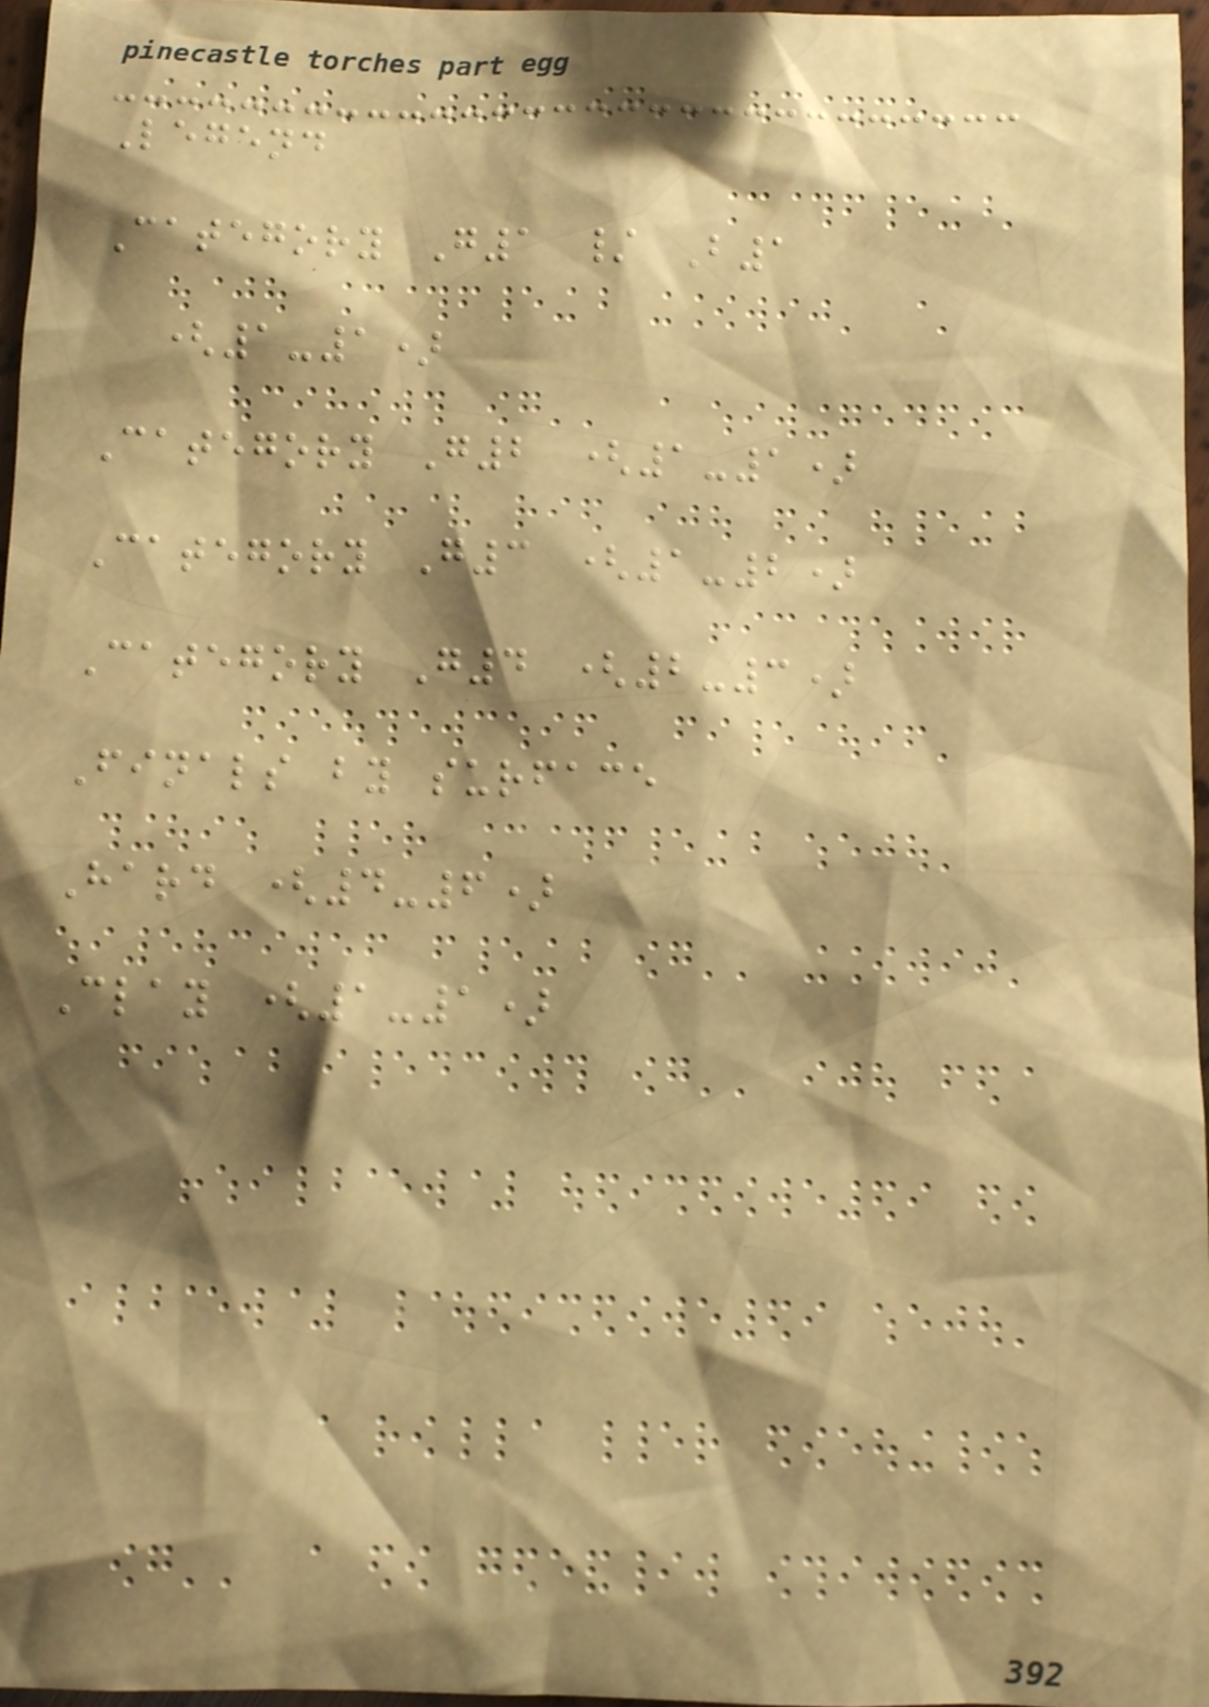Legend
Category G1 / B1
(1-1)
Category G2 (1-1)
Category G3 (1-2)
Category G4 (2-3)
Finals by surface
Hard (4-6)
Clay (1-1)
